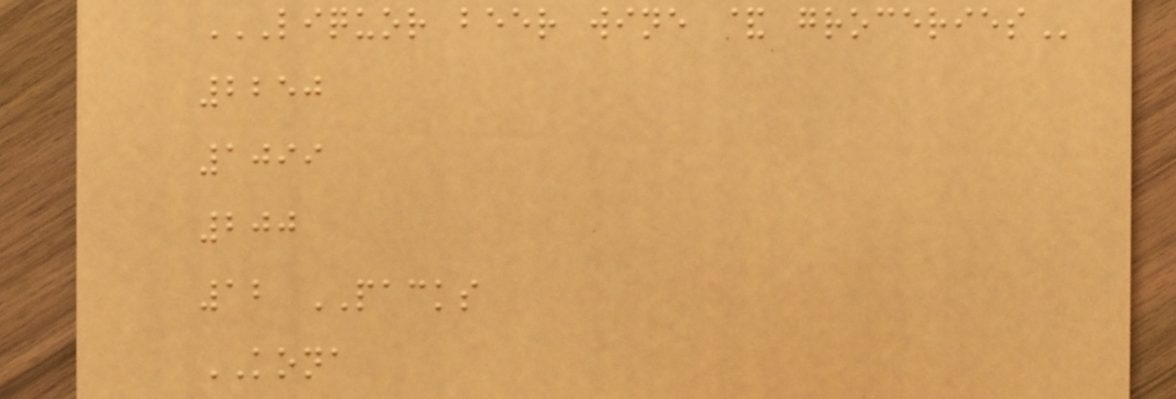LIQUOR BEER WINE & GROCERIES
2250
1099
200
12 PACKS
KONA
